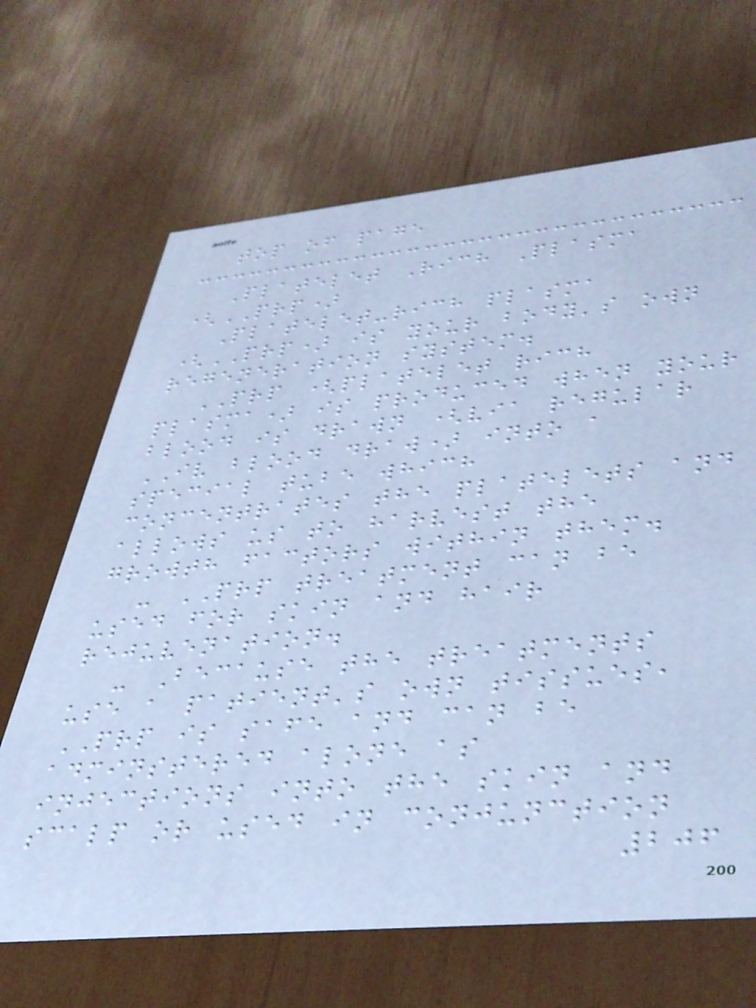top of page
Platelet Rich Plasma
(PRP)
Platelet-rich plasma
(PRP) is your body's own
regeneration system.
PRP (platelet rich
plasma) is produced when your
blood is drawn (via regular
IV blood draw) into a
special tube which
concentrates the platelets and
allows us to harvest the
growth factors within them.
- PRP treatment can be
used for skin and hair
rejuvenation.
- Because the treatments
use a patient's own tissues,
PRP is safe and can be
adminstered alone as
injections into the skin and
scalp or used in conjunction
206
